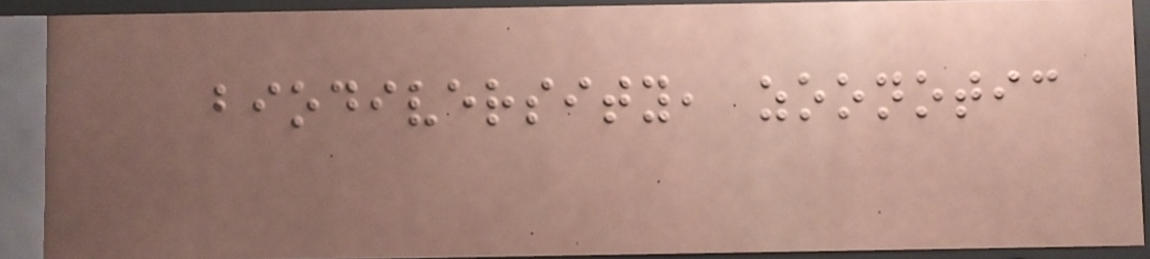biodiversity, zoonotic
